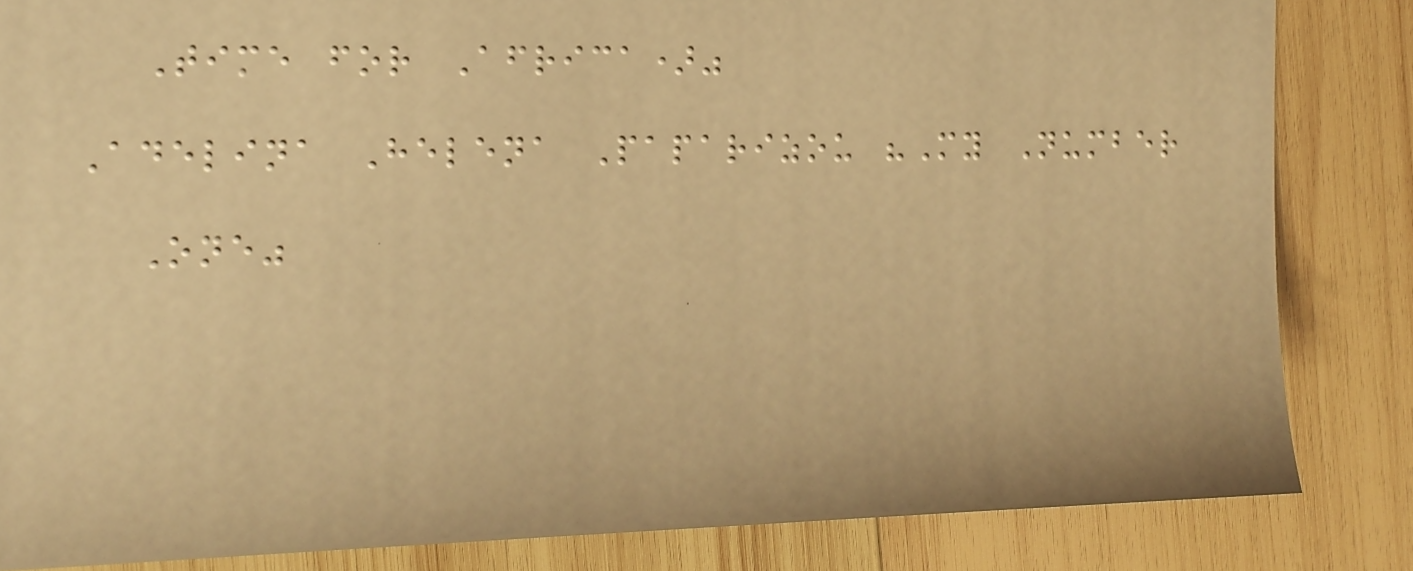Time for Africa)"
Adelina Helena Paparizou "My Number
One"
